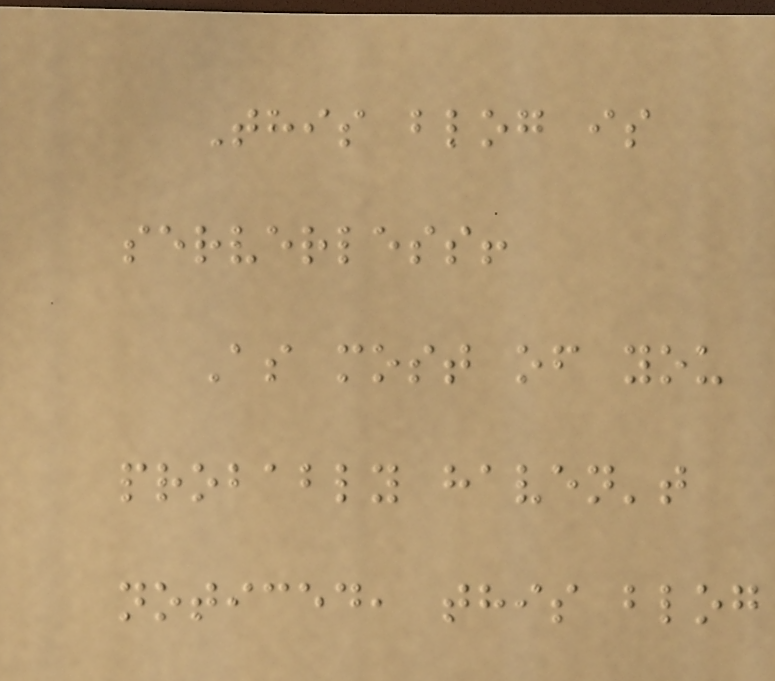This blog is
serverless!
As most of you
probably haven't
noticed, this blog
